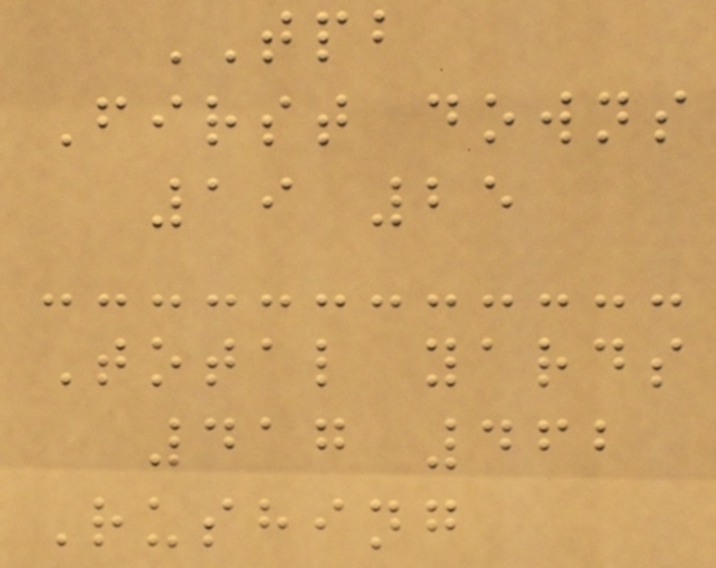TPB
First downs
19 25
Total yards
417 462
Rushing
